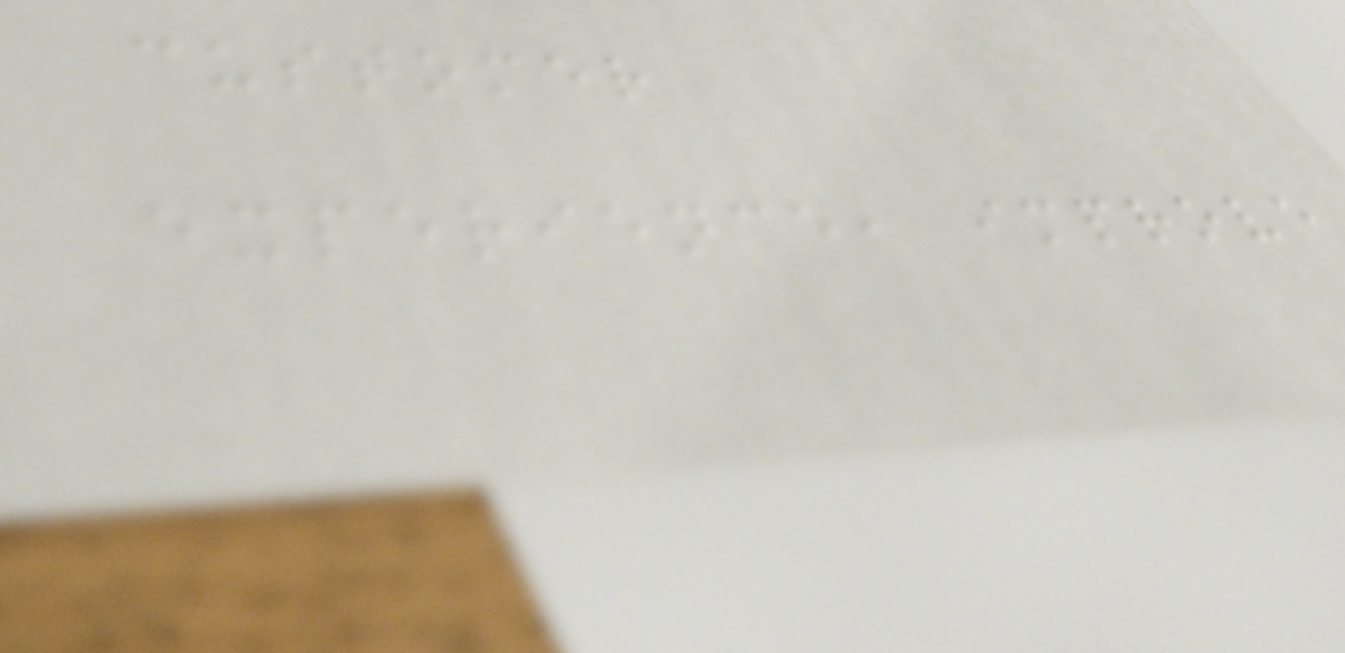customer
experience, improve
